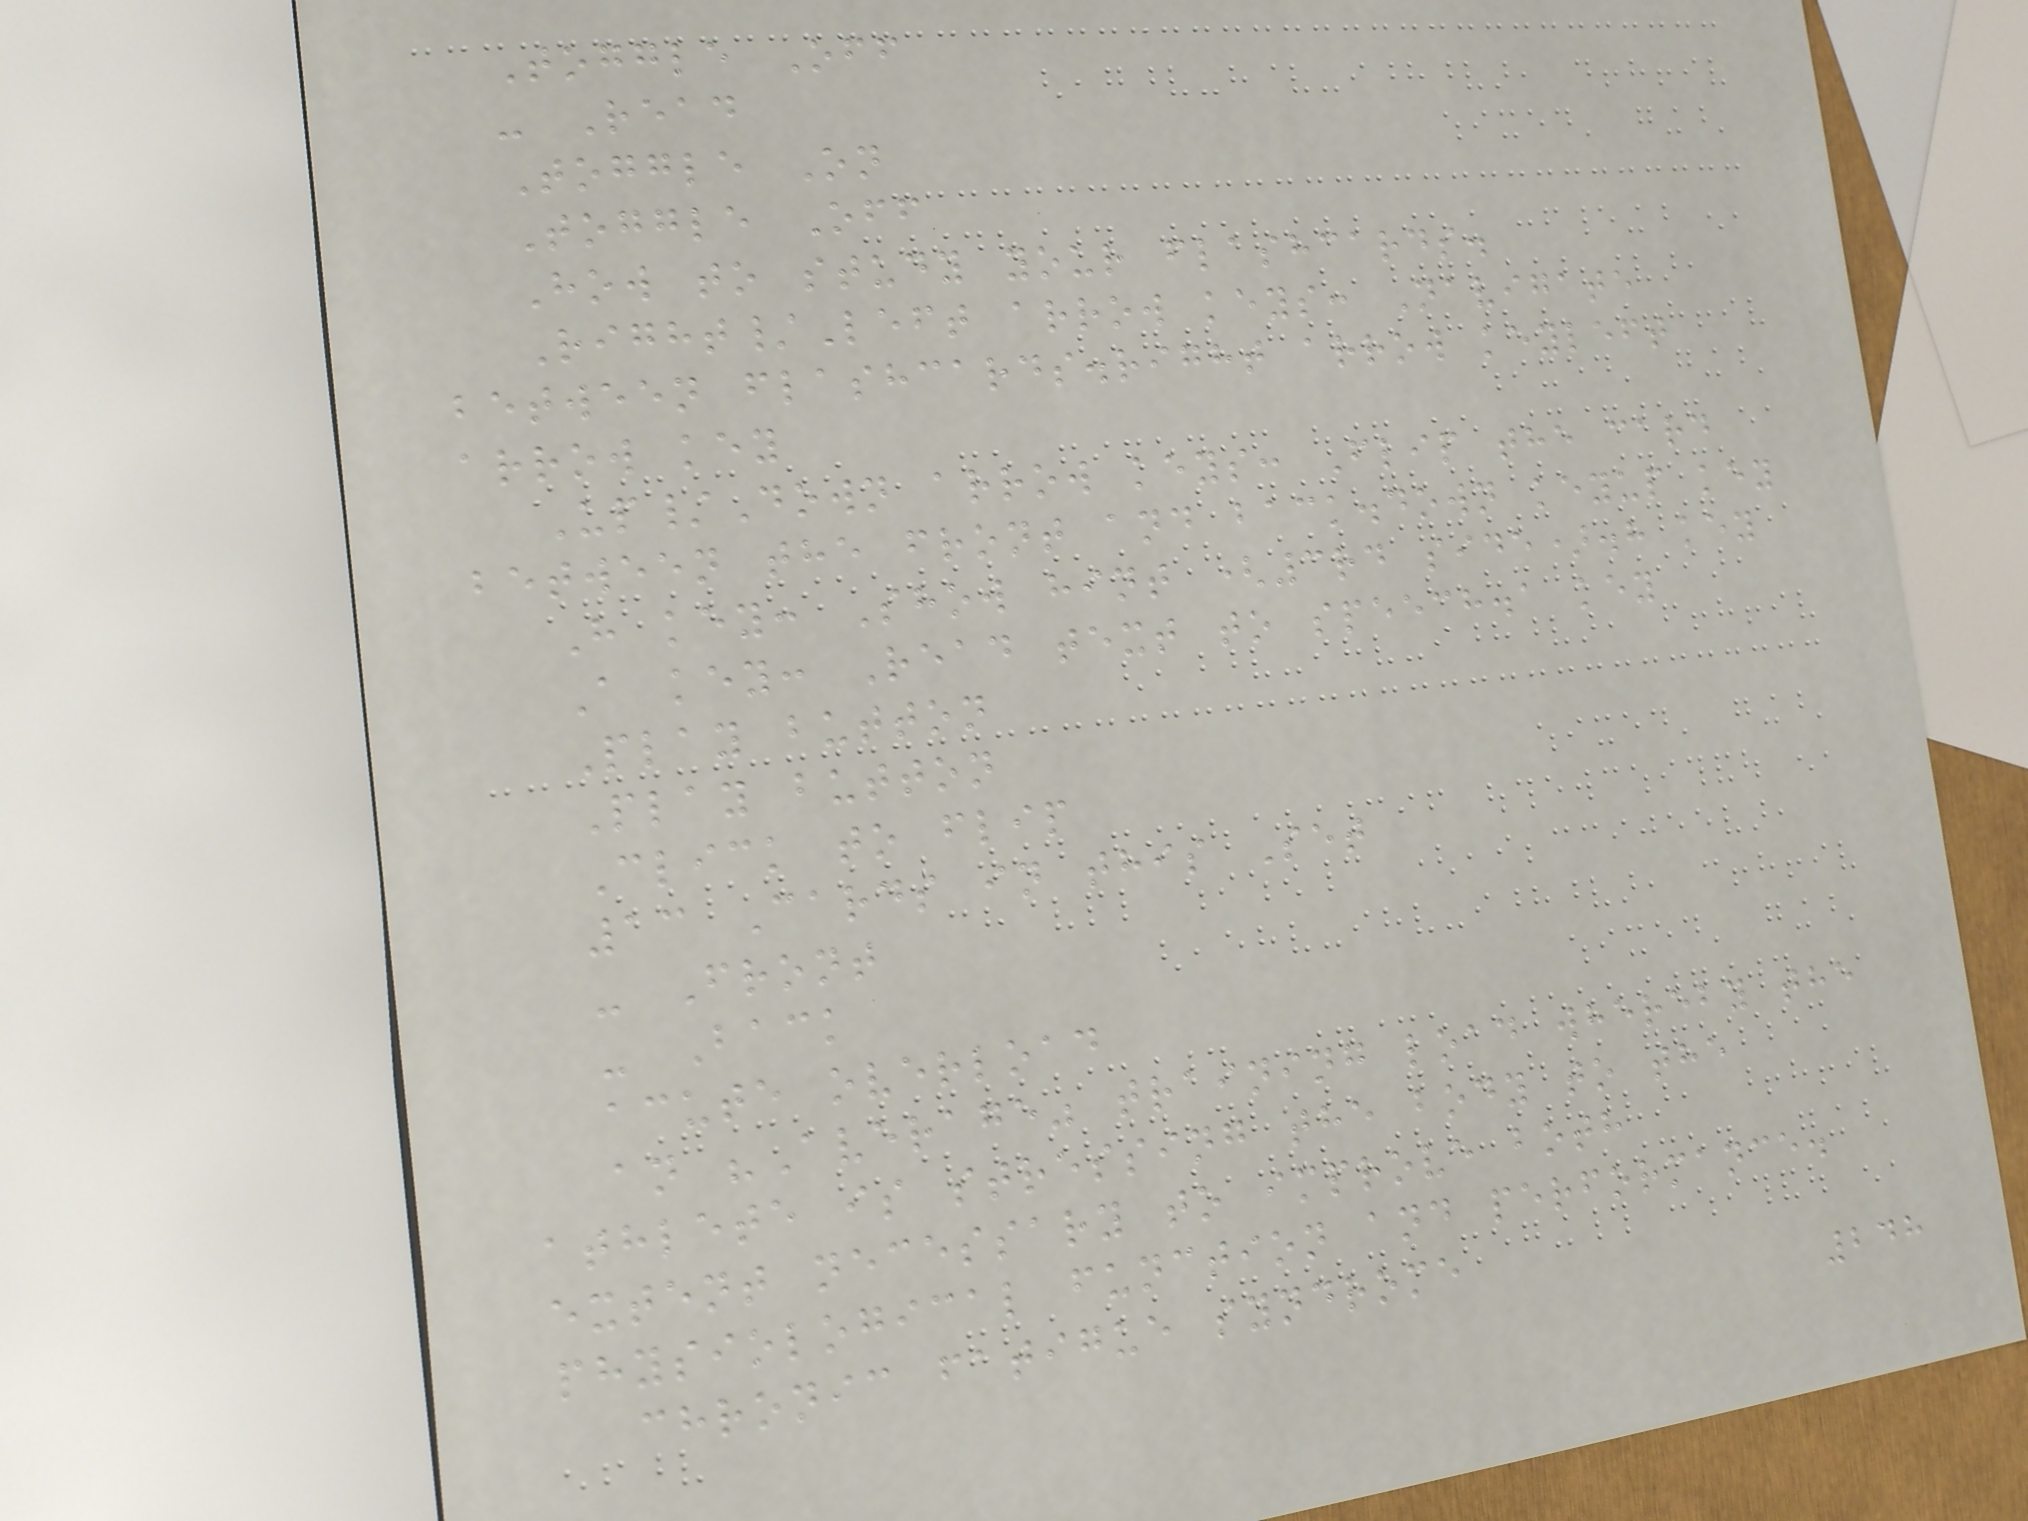Toggle Off
- Read
Toggle On
Toggle Off
How to study your flashcards.
Right/Left arrow keys: Navigate
between flashcards.right arrow keyleft
arrow key
Up/Down arrow keys: Flip the card
between the front and back.down keyup key
H key: Show hint (3rd side).h key
A key: Read text to speech.a key
Play button
Play button
Click to flip
13 Cards in this Set
- Front
- Back
acute overload
an "Average" training load whereby the
athlete is stressing the body to the
extent necessary to improve both
physiological function and performance.
chronic fatigue syndrome
248
